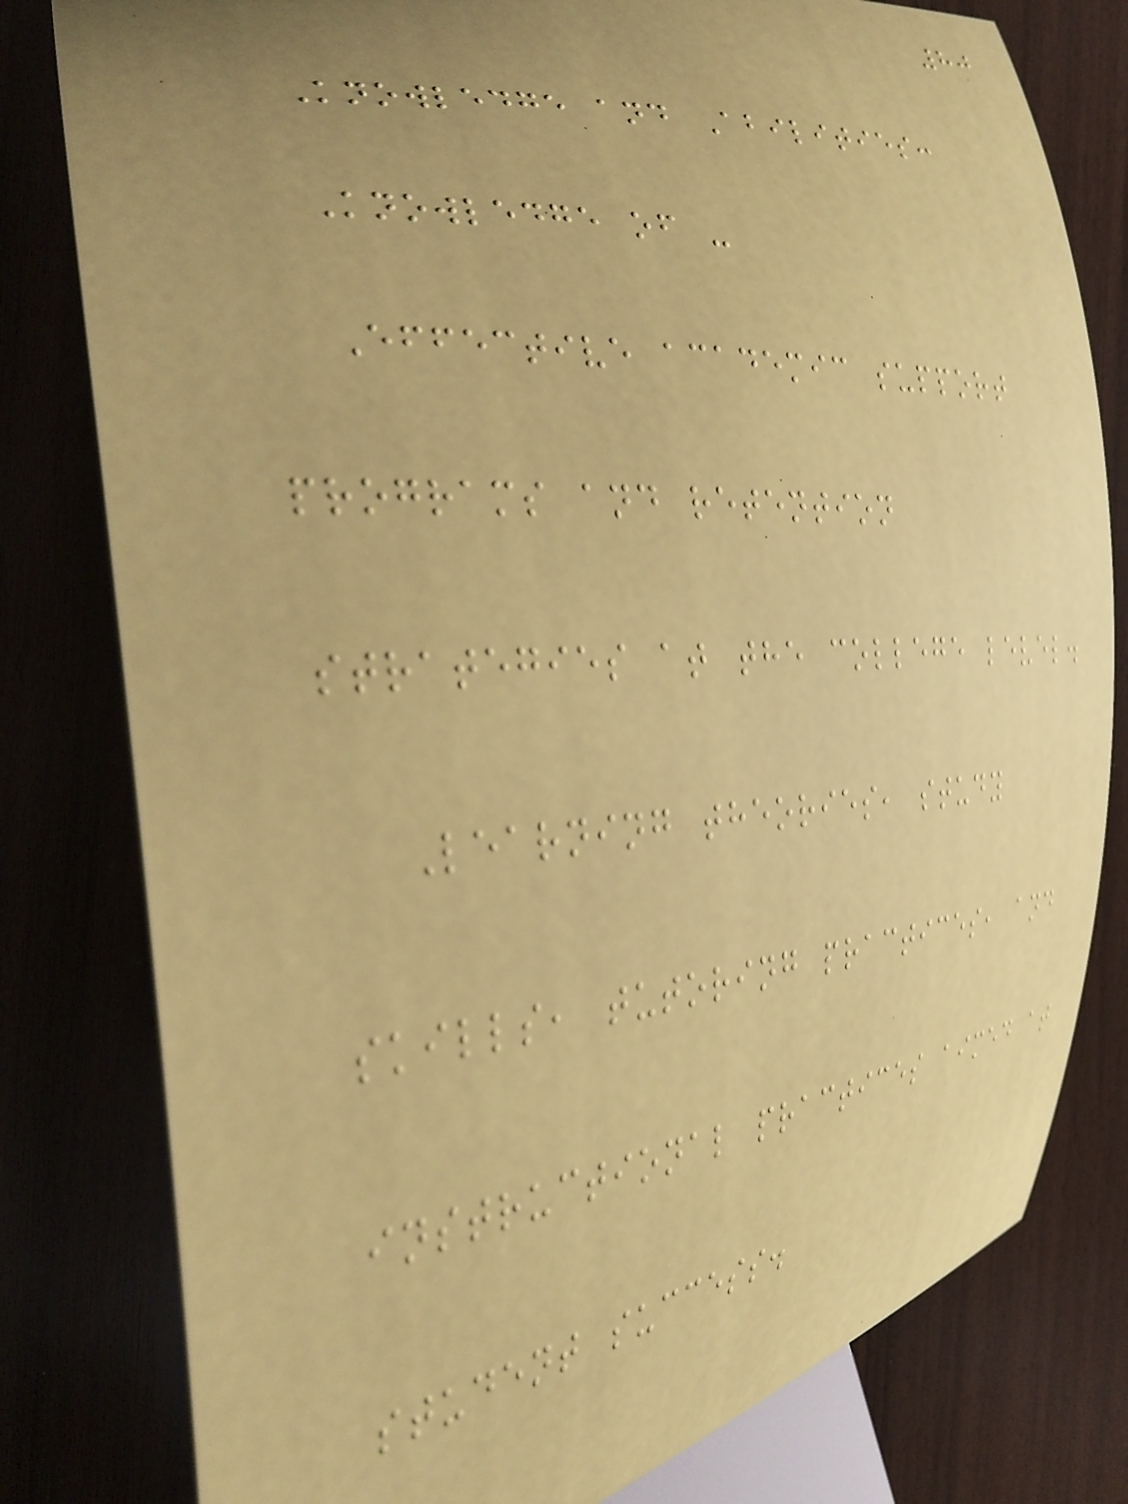80
Knowledge and Abilities:
Knowledge of -
Effective academic support
programs and retention
strategies at the college level.
Learning theories, study
skills, tutoring practices, and
instructional practices aimed at
student success.
